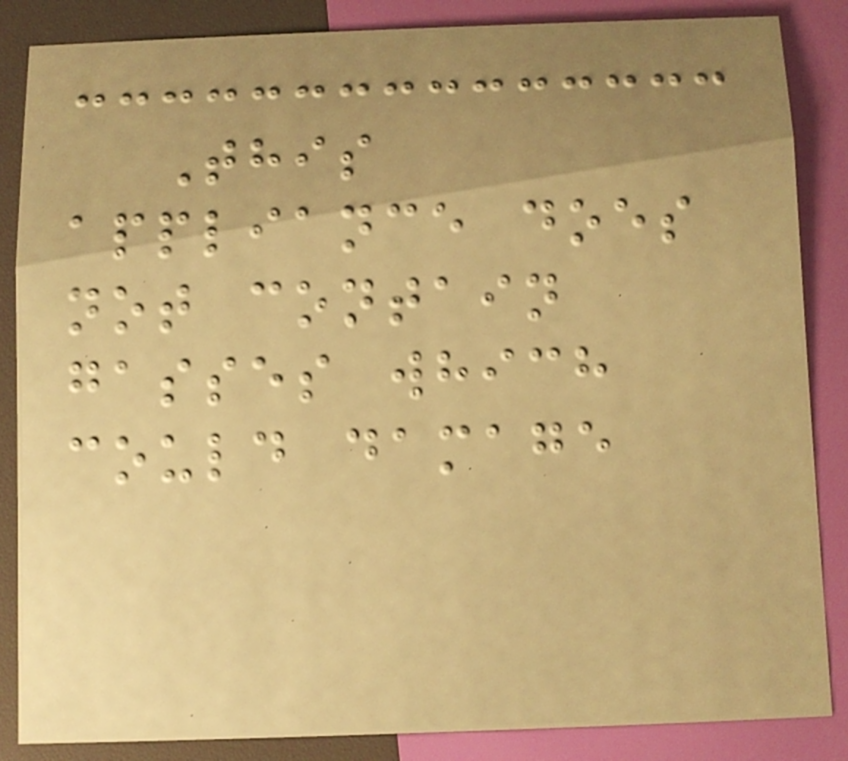This
appliance does
not contain
gasses which
could damage
